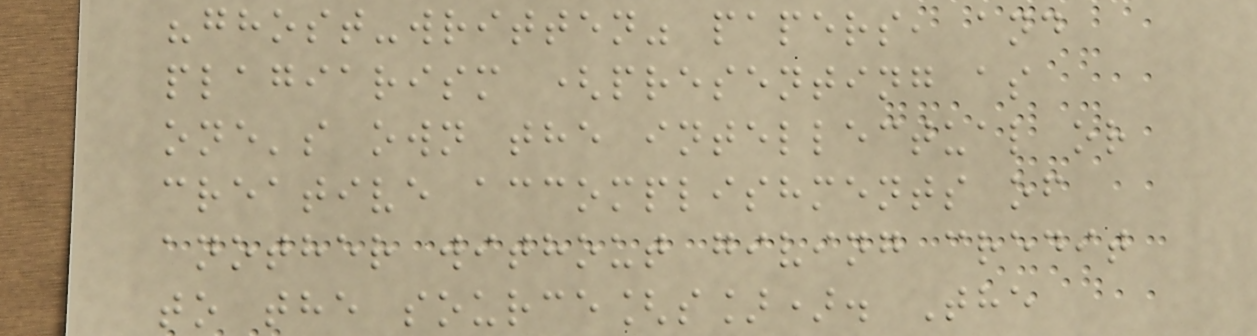"ghost-written" papers, and
plagiarism (presenting as
one's own the intellectual or
creative accomplishments of
another without giving credit
to the source[s]). The
